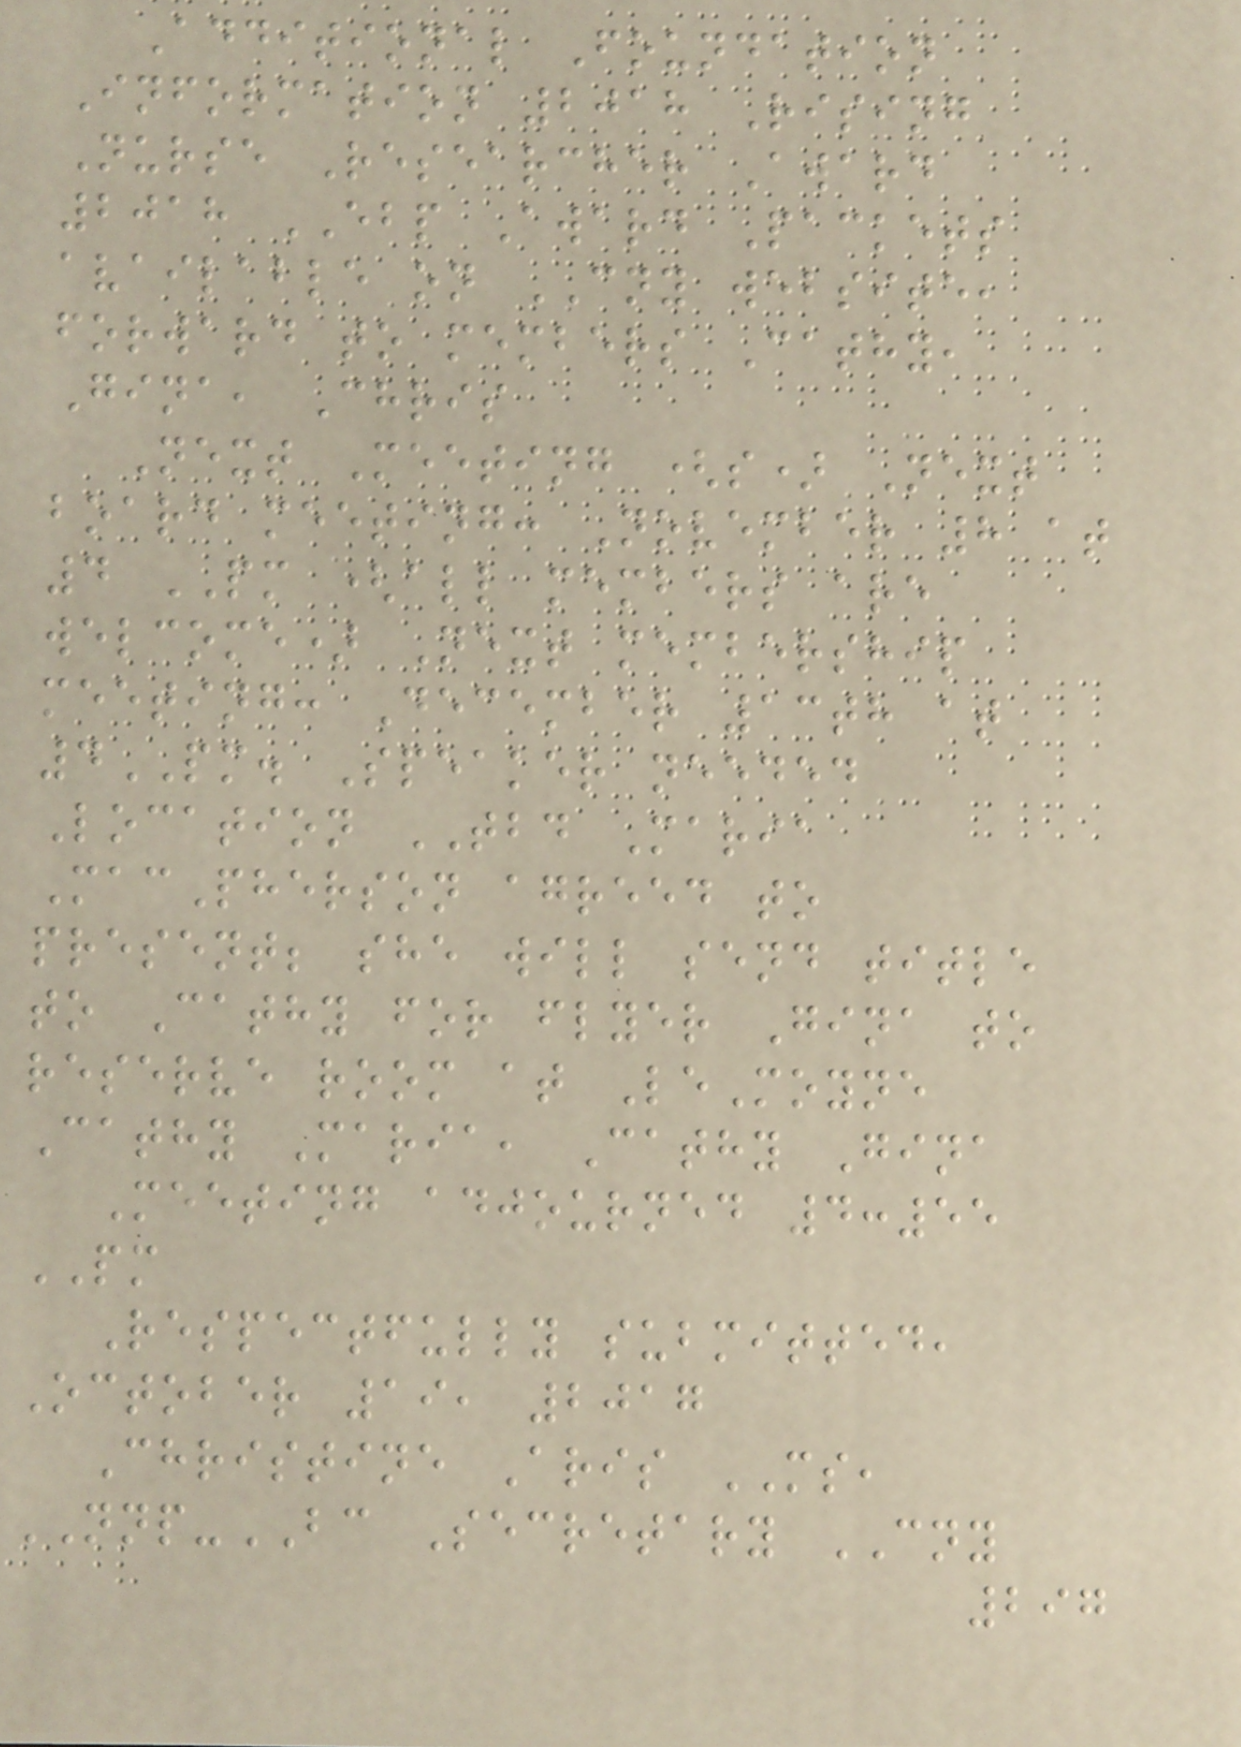Additional Foundation
Information 2018 Rising
Nurse Researcher Award
2018 EBP Award Packets
available on CNY website,
forward to members Cathy,
Gina, Chris
Next Meeting (s) Next
board meeting: November 8 at
4 PM (all members are
welcome) Next membership
meeting: December 13th at
4PM. Speaker needed
Location TBD Maria
MacPherson agreed to
present; she will send title
to Cathy for flyer Gina to
reserve room at LeMoyne
Cathy Maria, Cathy Gina
Meeting adjourned 4:55
PM
Respectfully submitted,
October 19, 2017
Christine Aris MS,
NNP-BC Secretary CNY
297
